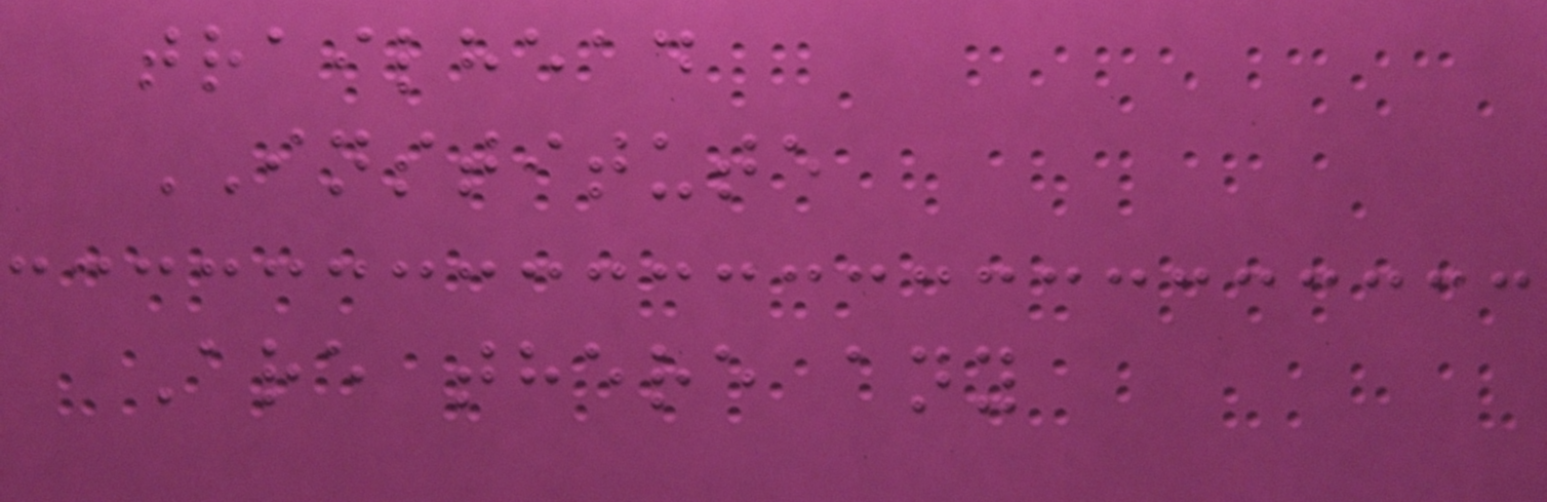trailhead
INSTITUTE
Are there any
